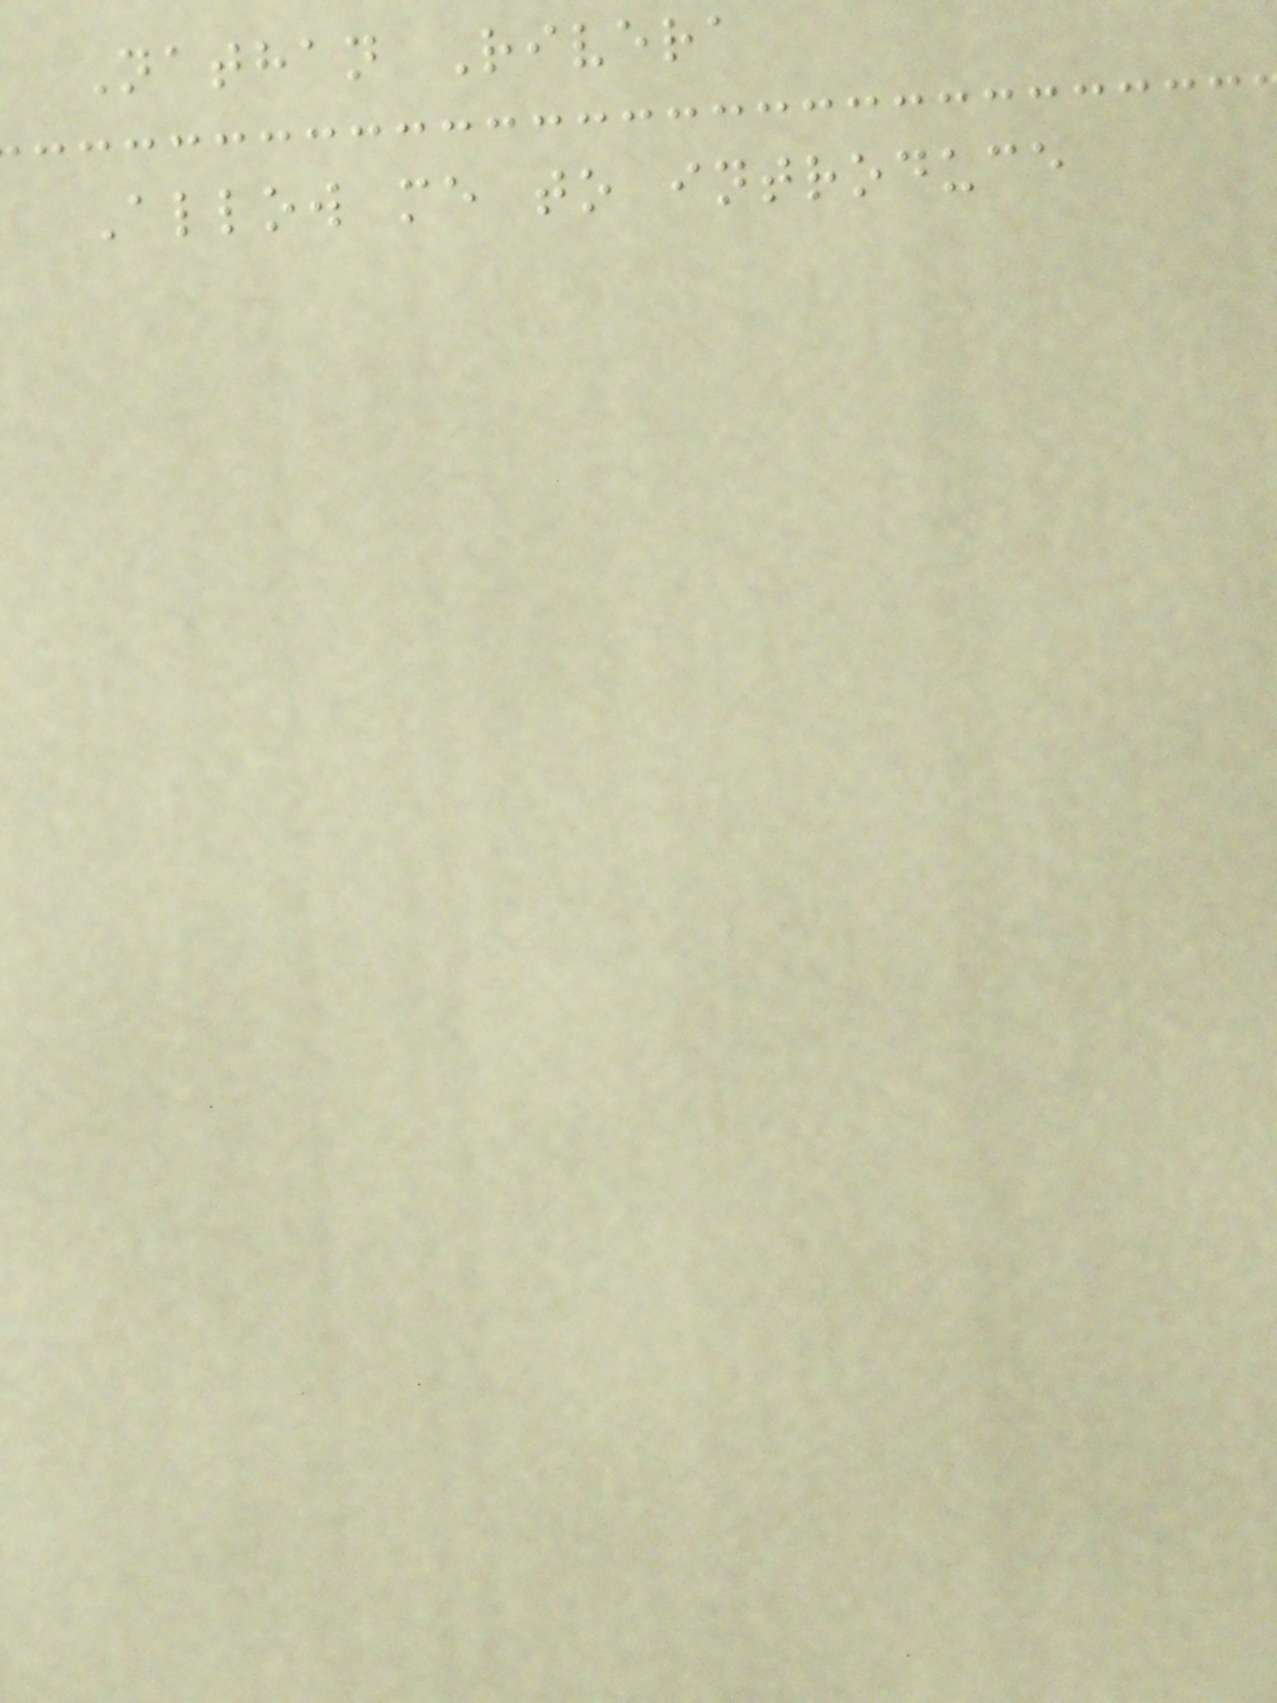Nathan Rivera
Allow me to introduce
